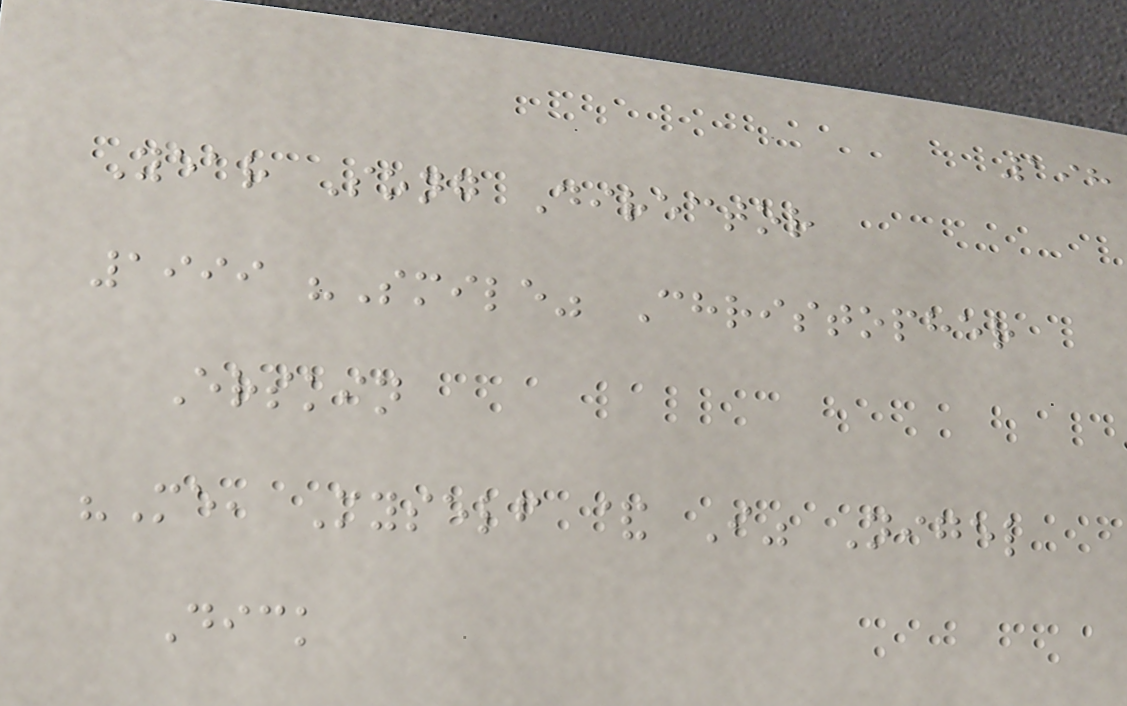198
Year Song Director
1999 "Smile" Christopher
Erskin
"Me, Myself & I" Nigel
Dick
